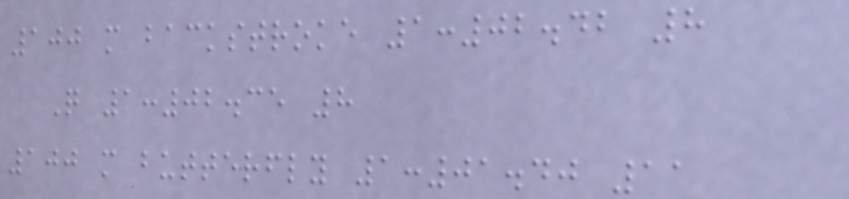100 m backstroke 1:02.42 8
Q 1:02.35 8
100 m butterfly 1:01.40 11
